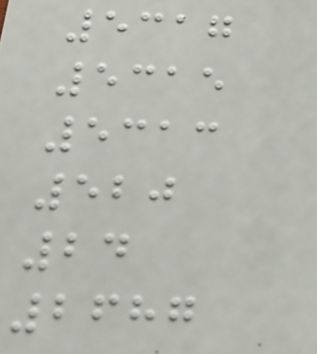5317
5315
5313
520
24
2687
